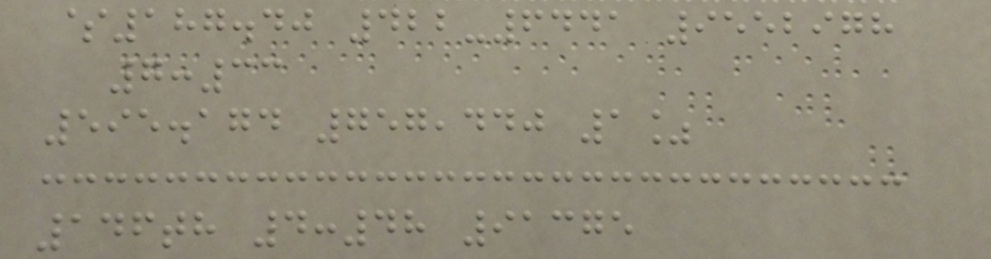$187.40 422-6441 9552978
7:33
595.174 757,440 1%
146th 4:48 91375
